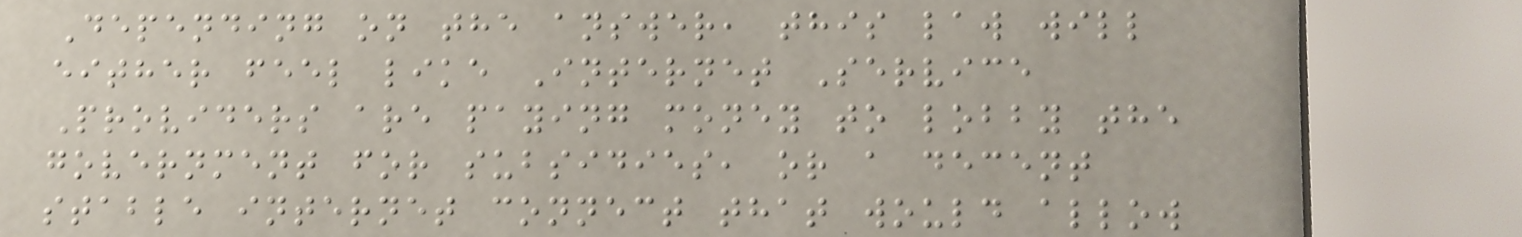Depending on the answer, this law will
either feel like Internet Service
Providers are paying money to lobby the
government for subsidies, or a decent
stable internet connect that would allow
